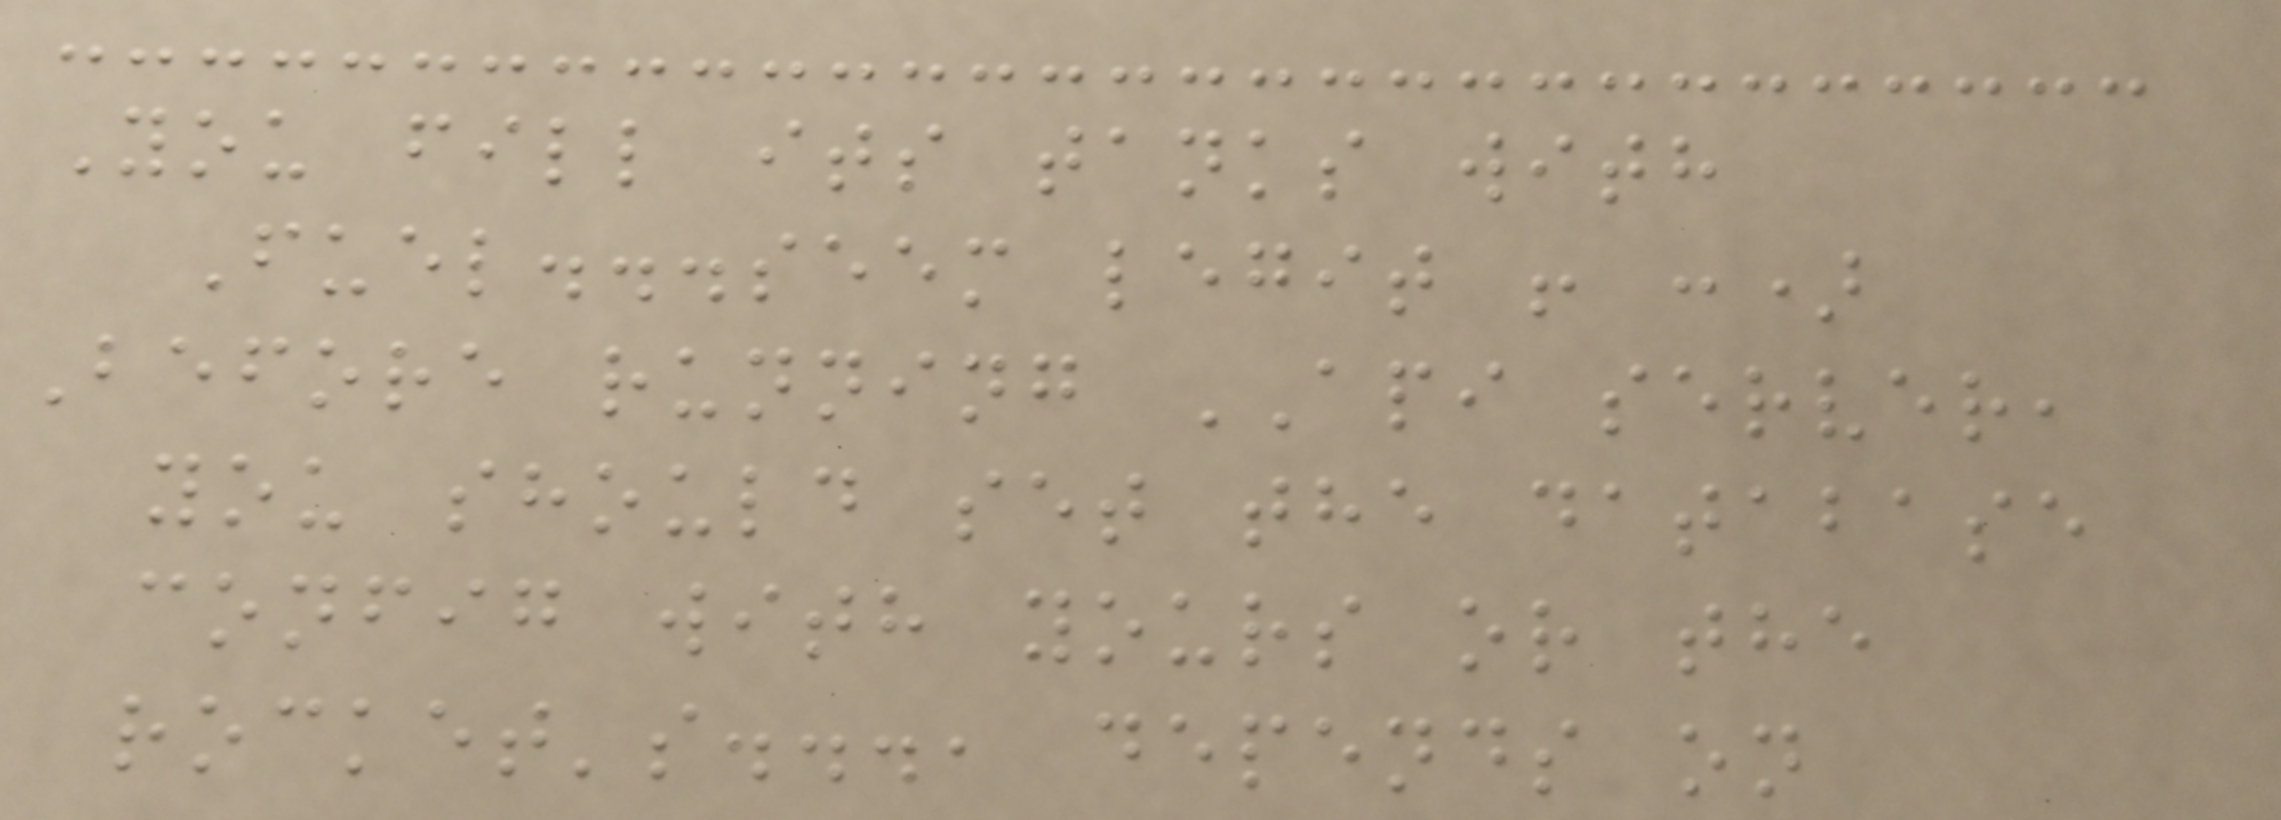You fill its tanks with
Fuel...seem legit ! :)
Before running API server,
you should set the database
config with yours or the
rocket's..., depends on
